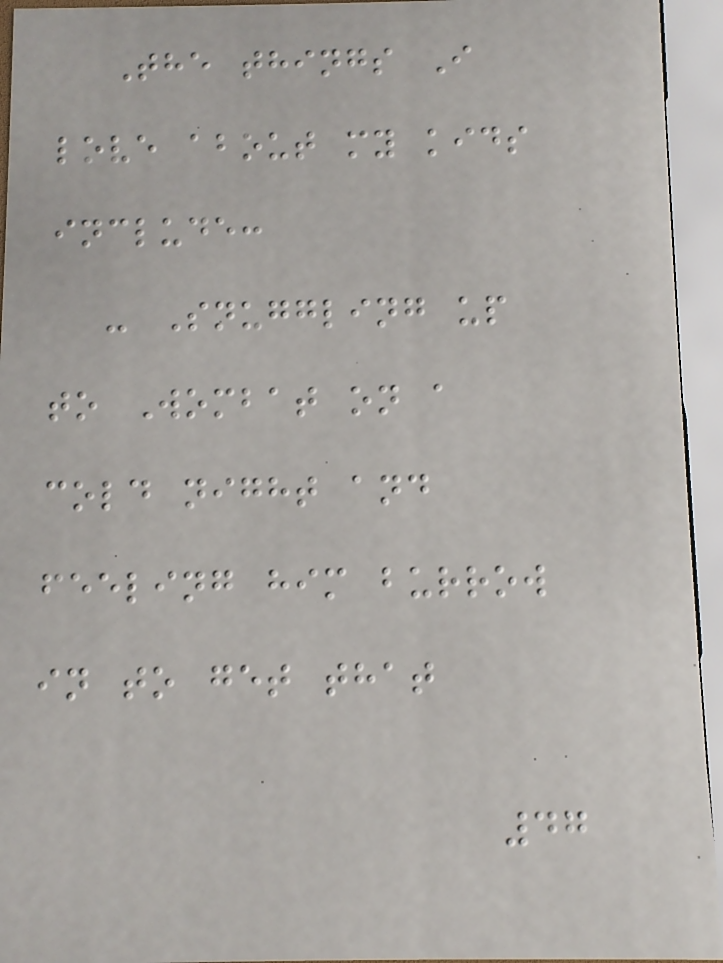The things I
love about my kids
include:
- Snuggling up
to Wombat on a
cold night and
feeling him burrow
in to get that
47
